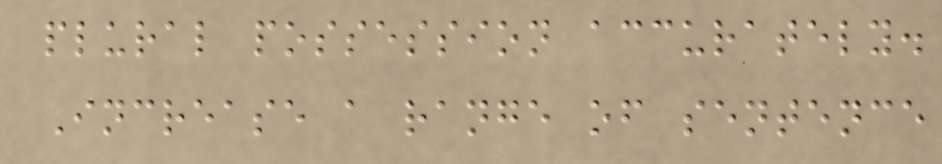plural possession accurately.
Increase a range of sentence
